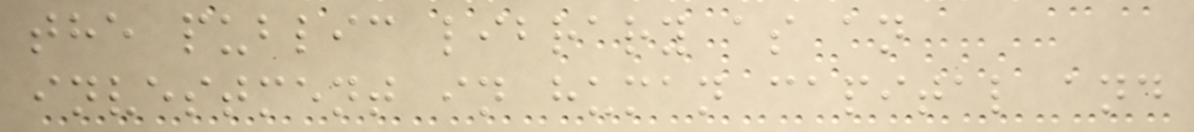the public library as an
investment in human capital and
